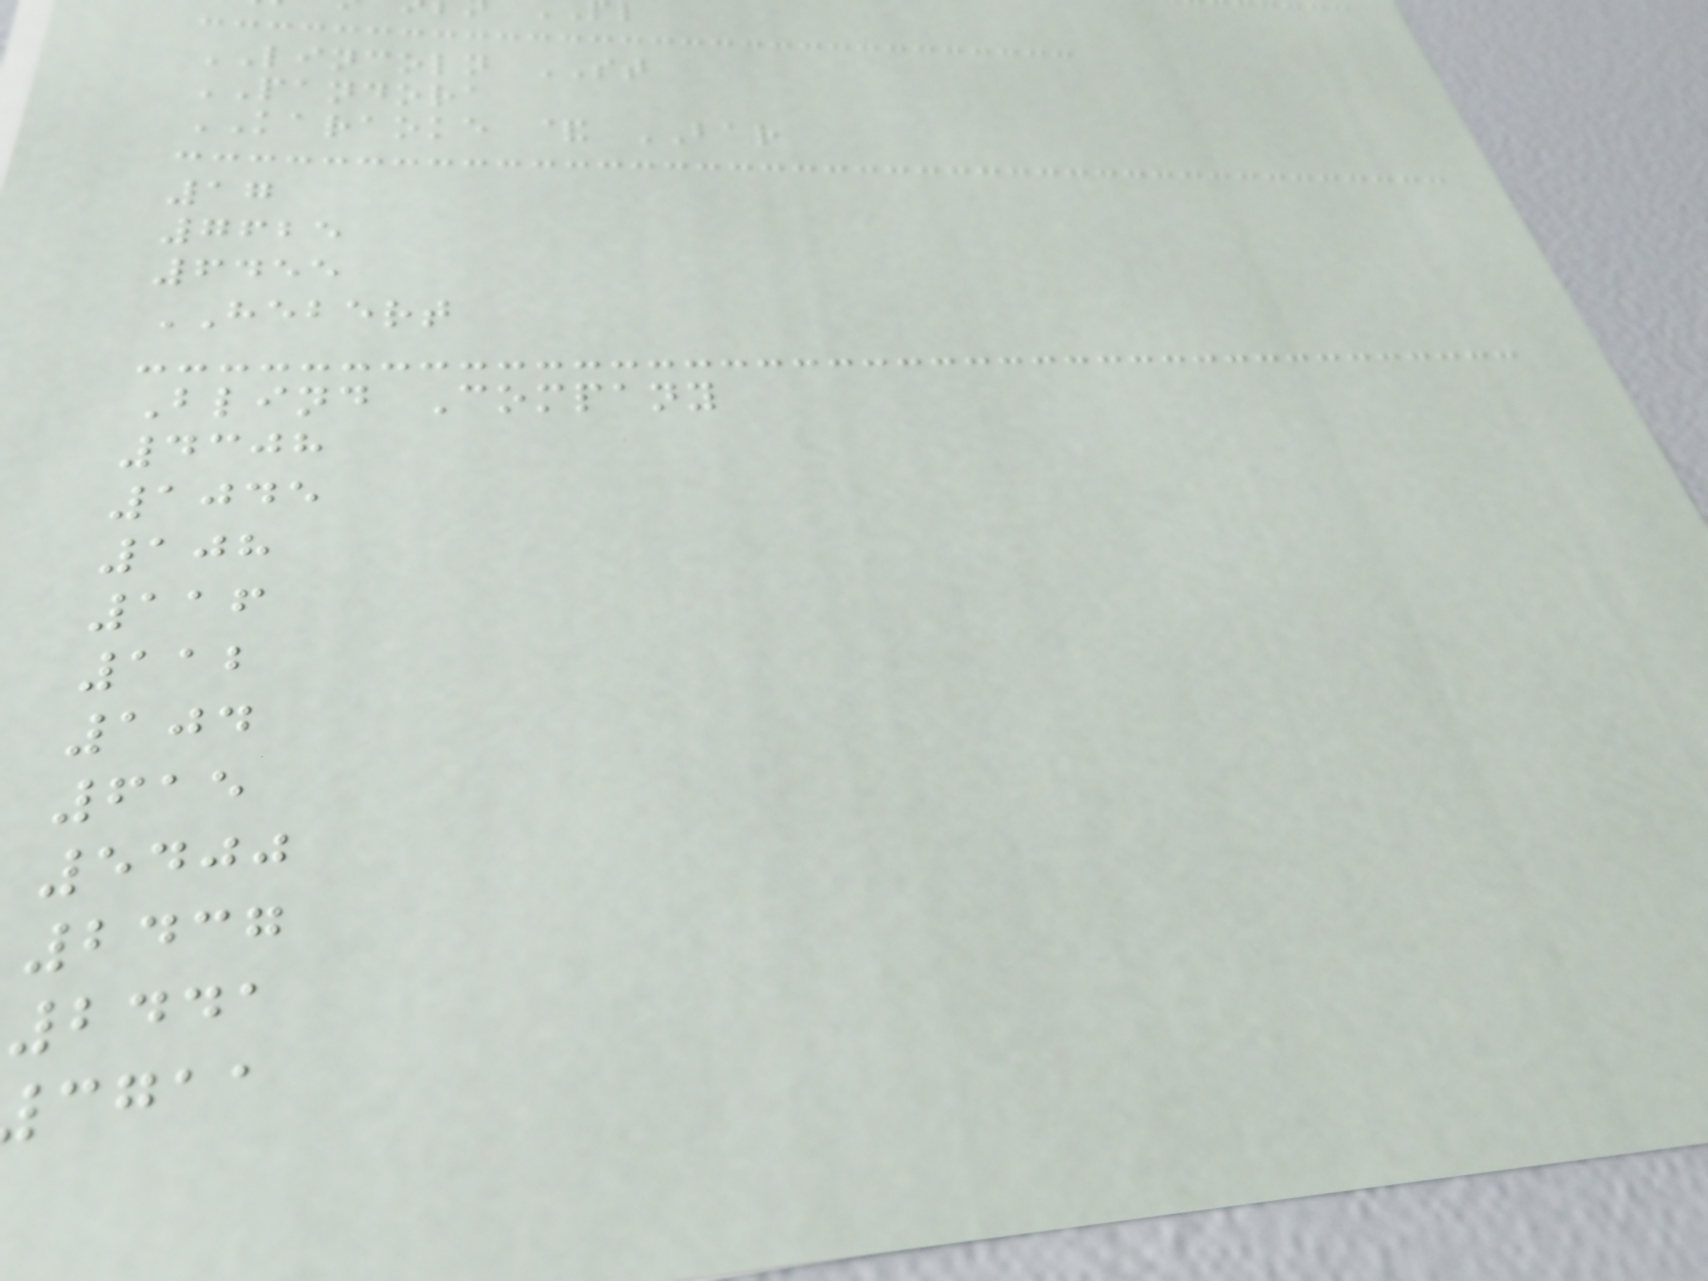LINCOLN ST
PANDORA
KARAOKE & BAR
17
7625
6455
HEBERT
Blind Company
4308
1045
108
116
112
104
615
5400
2437
2441
cgaa
